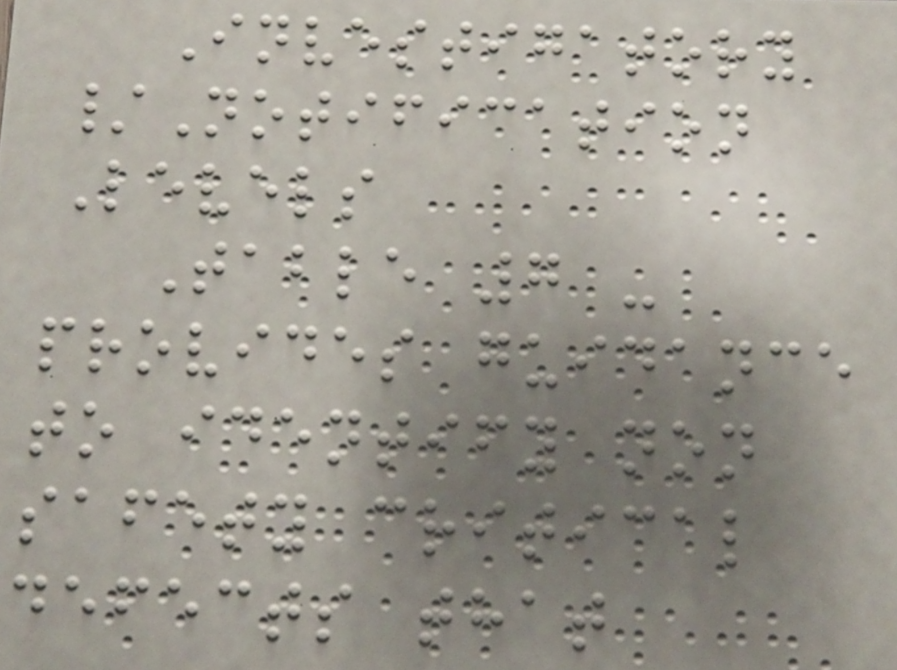Investigatory
/Notification
Levels
Table 7 -
provides guidance
to identify non
safety critical
defects that
